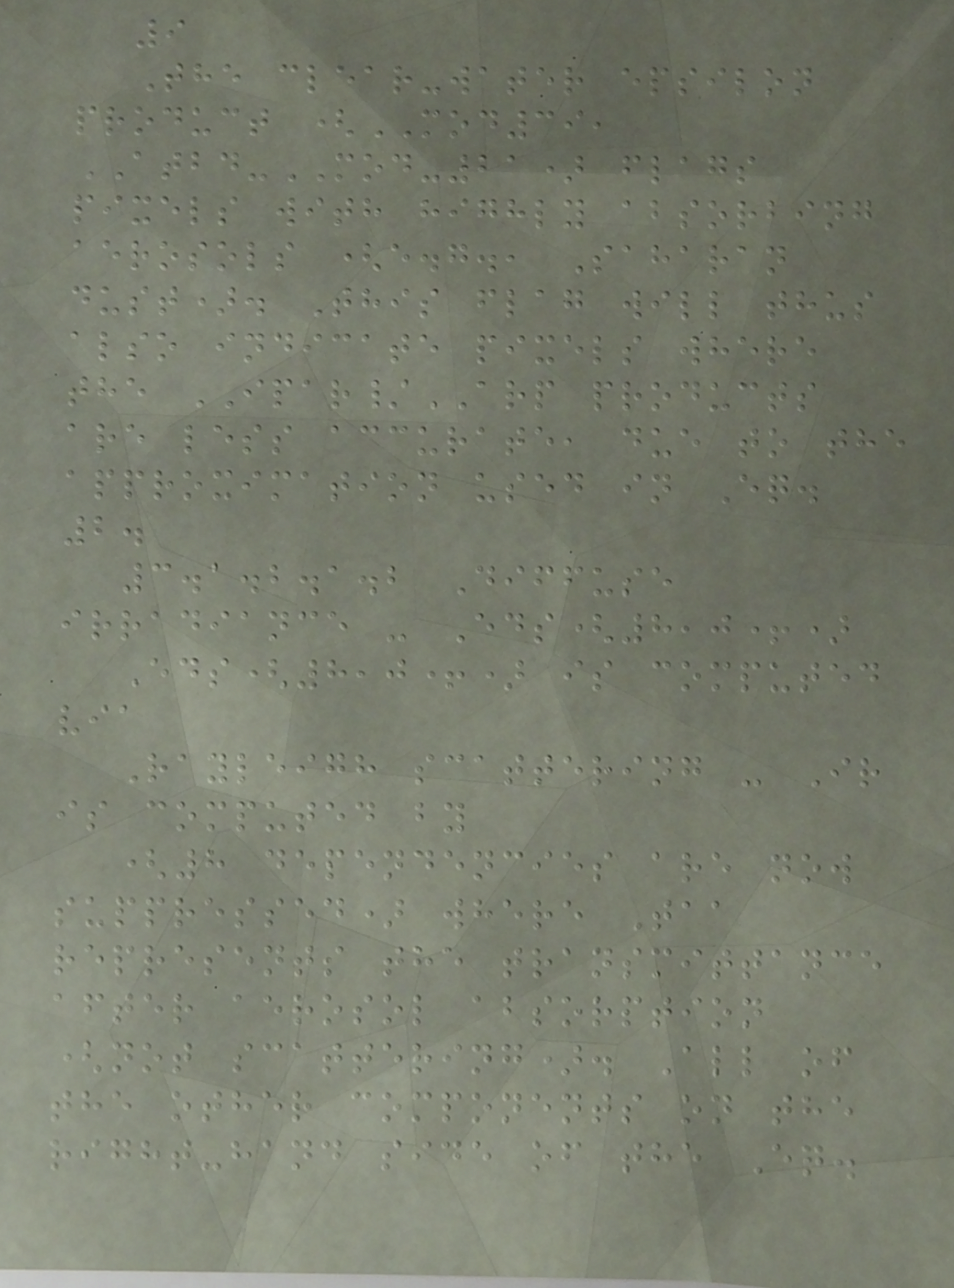9
The clear-water epsilon
product (MOD39,
ATBD-MOD-21) flags
pixels with highly absorbing
aerosols (e.g., Saharan
dust). This flag will thus
also indicate pixels where
the IPAR/ARP products
are less accurate, due to the
approximation used in Eq.
2.
3.1.2.1.2 Diffuse
irradiance - Eds(8,0+)
Eds(8,0+) is computed
via
Rayleigh scattering - Ir
is computed by
(8 dependencies are now
suppressed) where Taa
represents the transmittance
after aerosol absorption
(not scattering). All of
the other components on the
right-hand side of the Eq.
